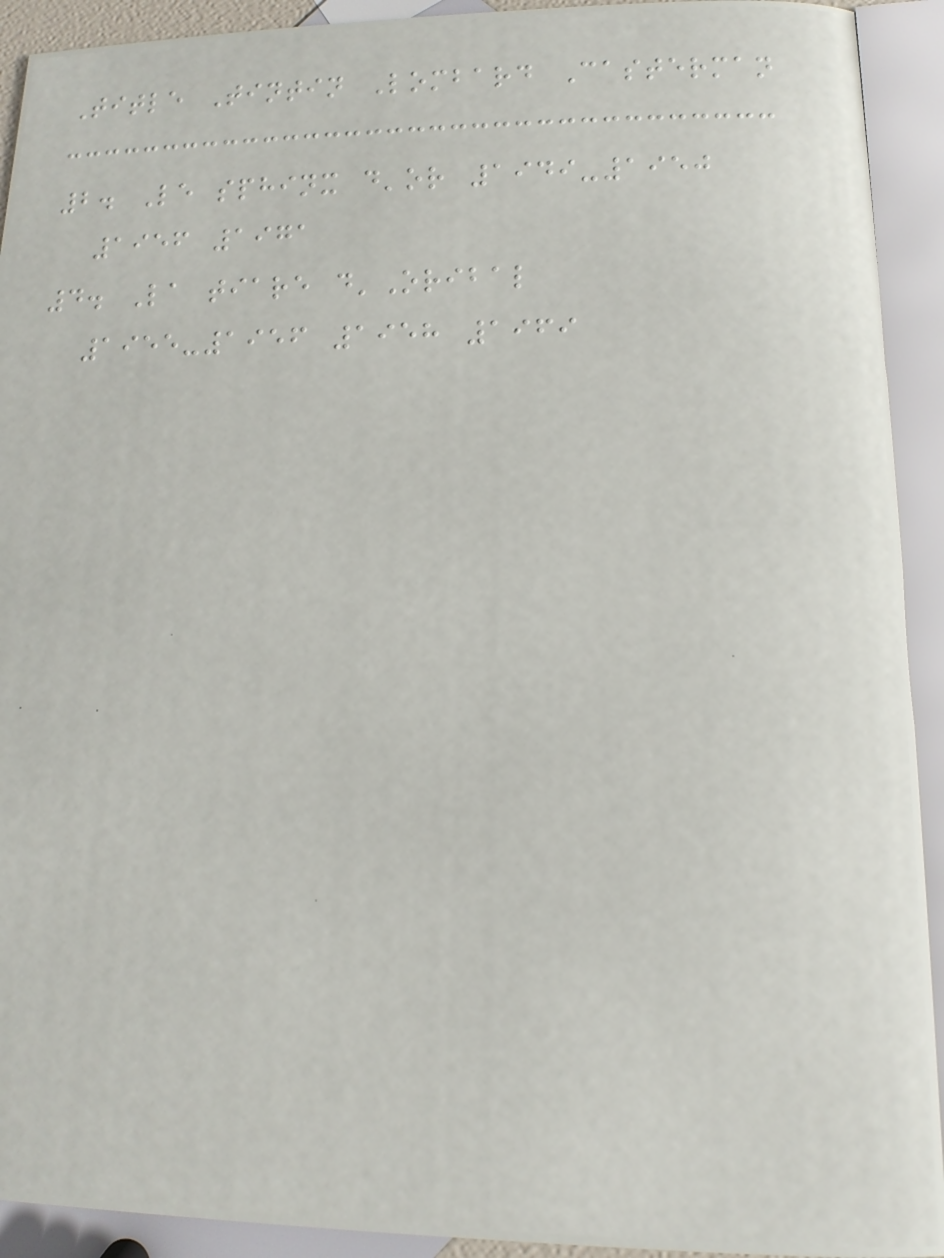Title Tintin Lombard Casterman
2. Le sphinx d'or 1949-1950
1956 1971
4. La tiare d'Oribal
1955-1956 1958 1969
